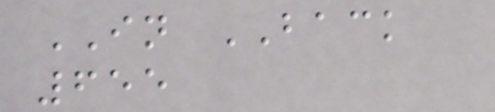IN BACK
655
